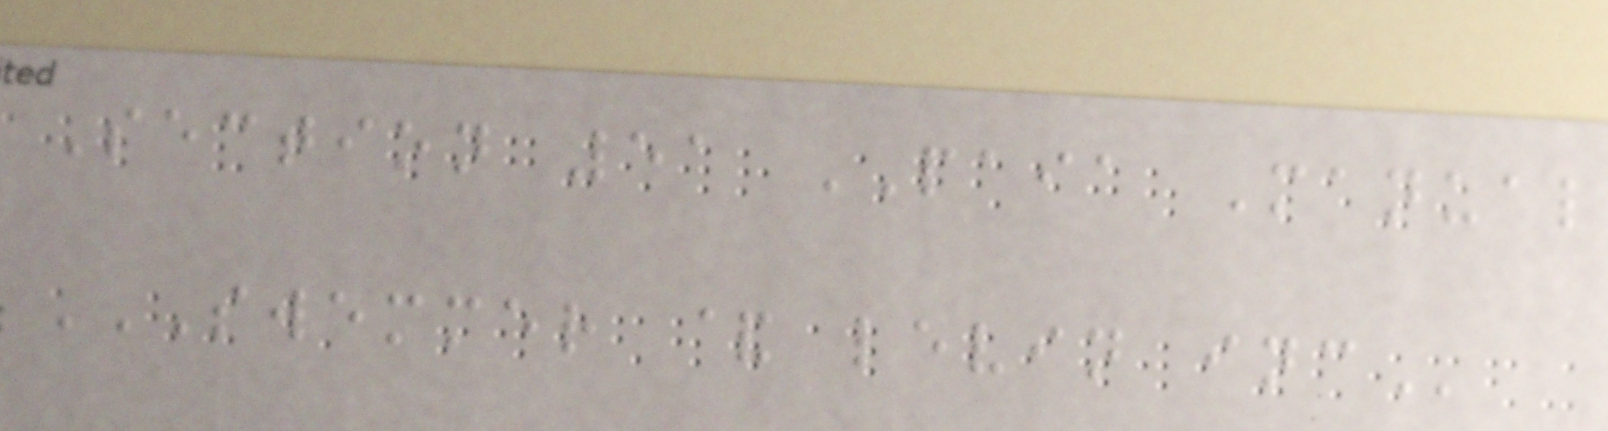Section 51 PAIA Manual
SWEMMER & LEVIN INC
